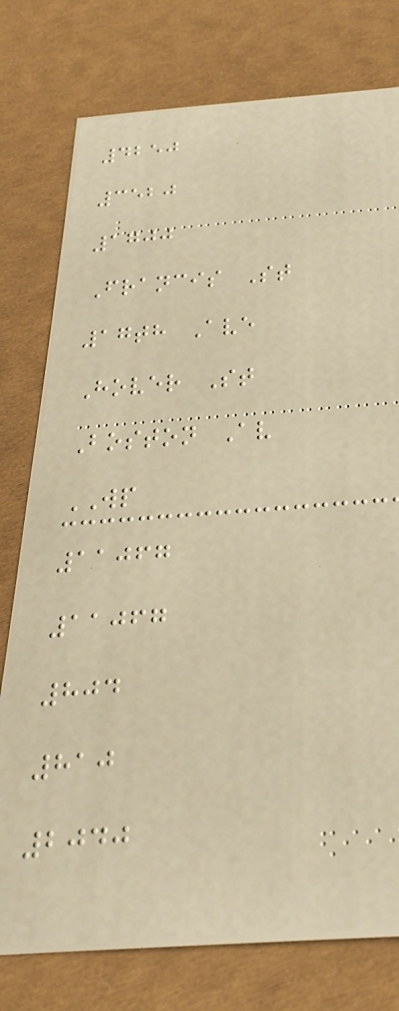4250
3520
1700
Francis St
17th Ave
Hover St
Boston Av
WP
11067
11067
804
810
2040
